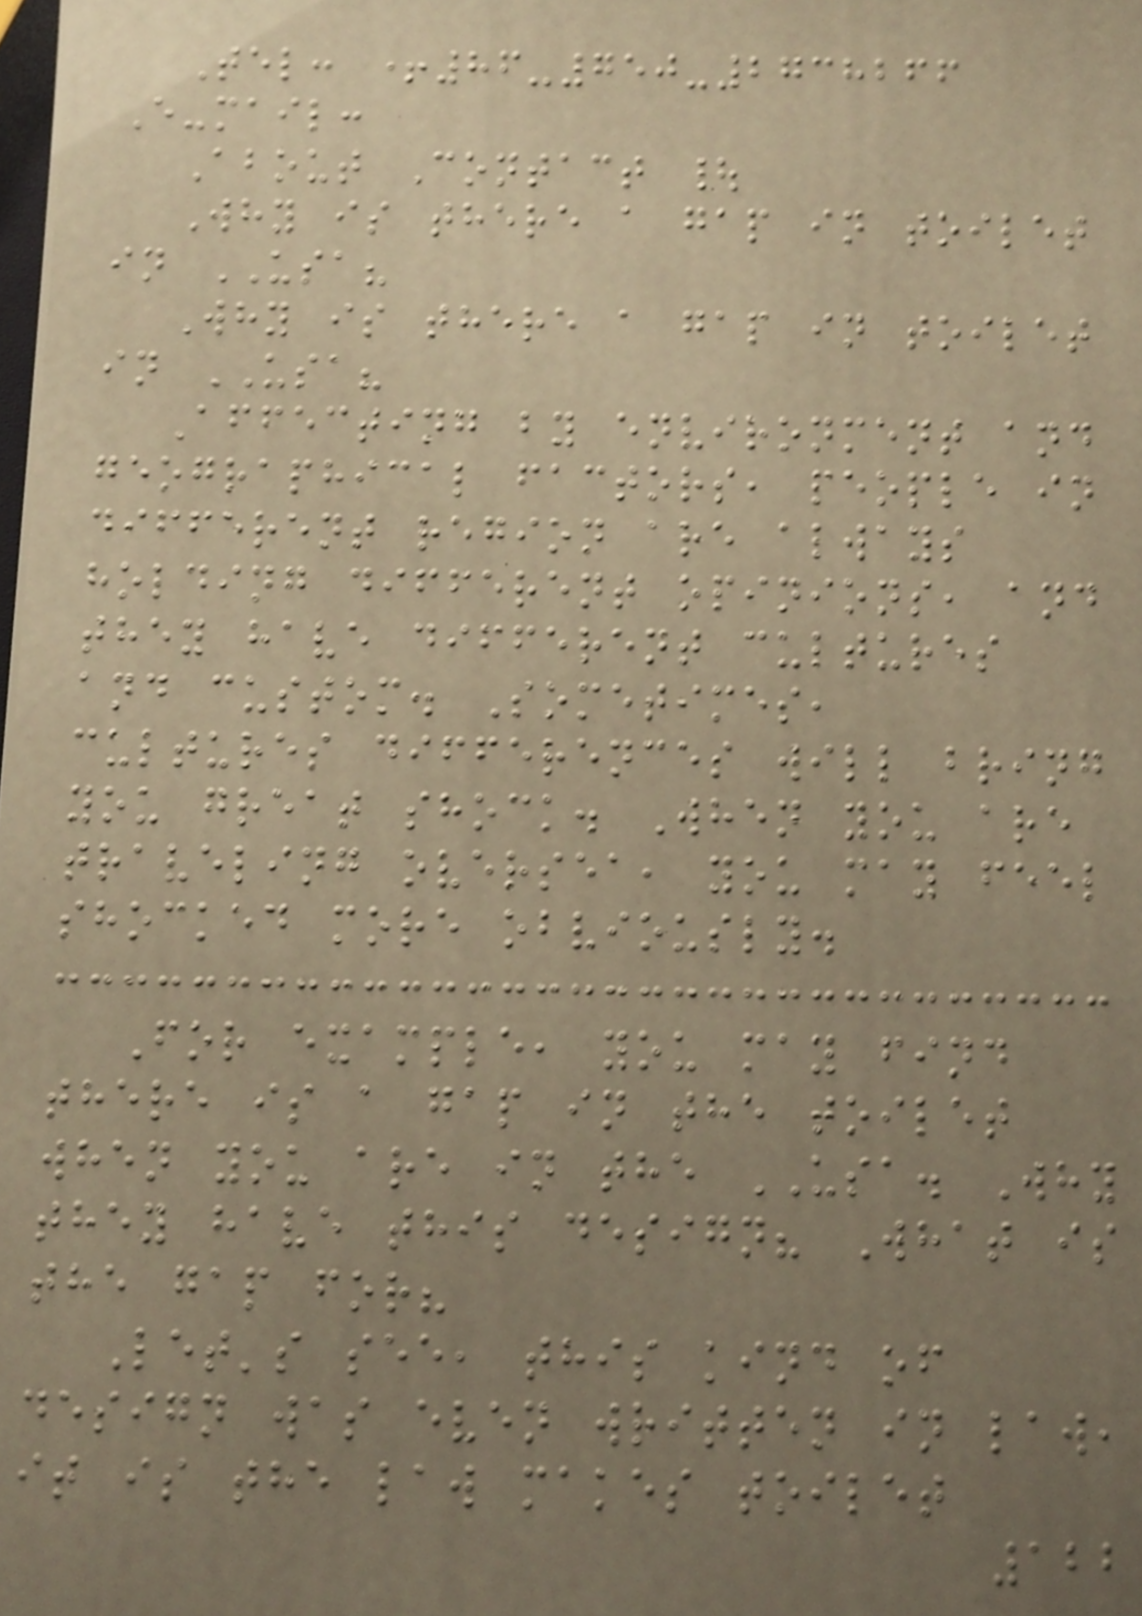Tel: +86-750-2738266
E-mail:
About Contact |
Why is there a gap in toilet
in USA?
Why is there a gap in toilet
in USA?
Affecting by environment and
geographical factors, people in
different region are always
holding different opinions, and
they have different cultures
and custom. Sometimes,
cultures differences will bring
you great shock. When you are
traveling oversea, you may feel
shocked more obviously.
For example, you may find
there is a gap in the toilet
when you are in the USA. Why
they have this design? What is
the gap for?
Let's see, this kind of
design was even written in law,
it is the law makes toilet
122
